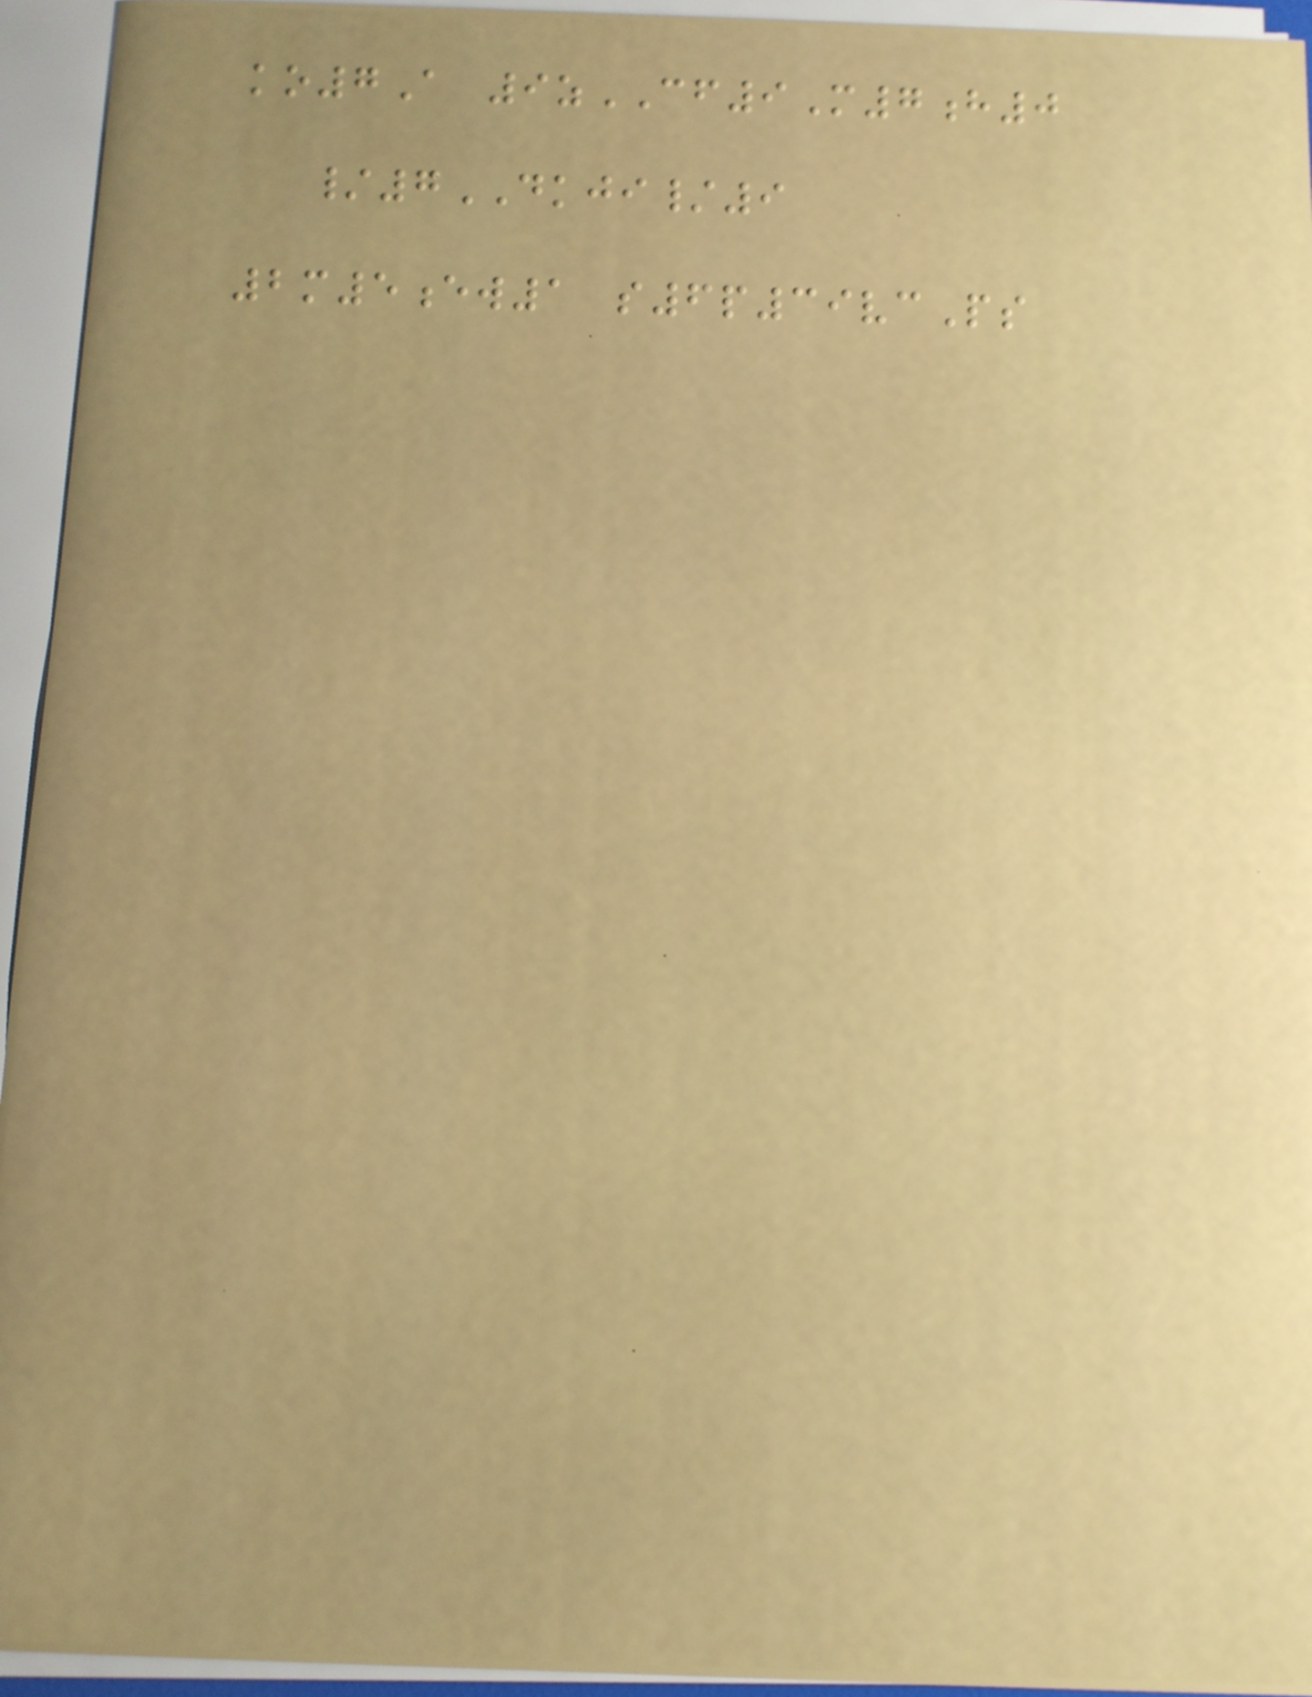ko7A 9zCF9M7h0
/7DKJI/9
2m5ew1 s6p39vcPs
